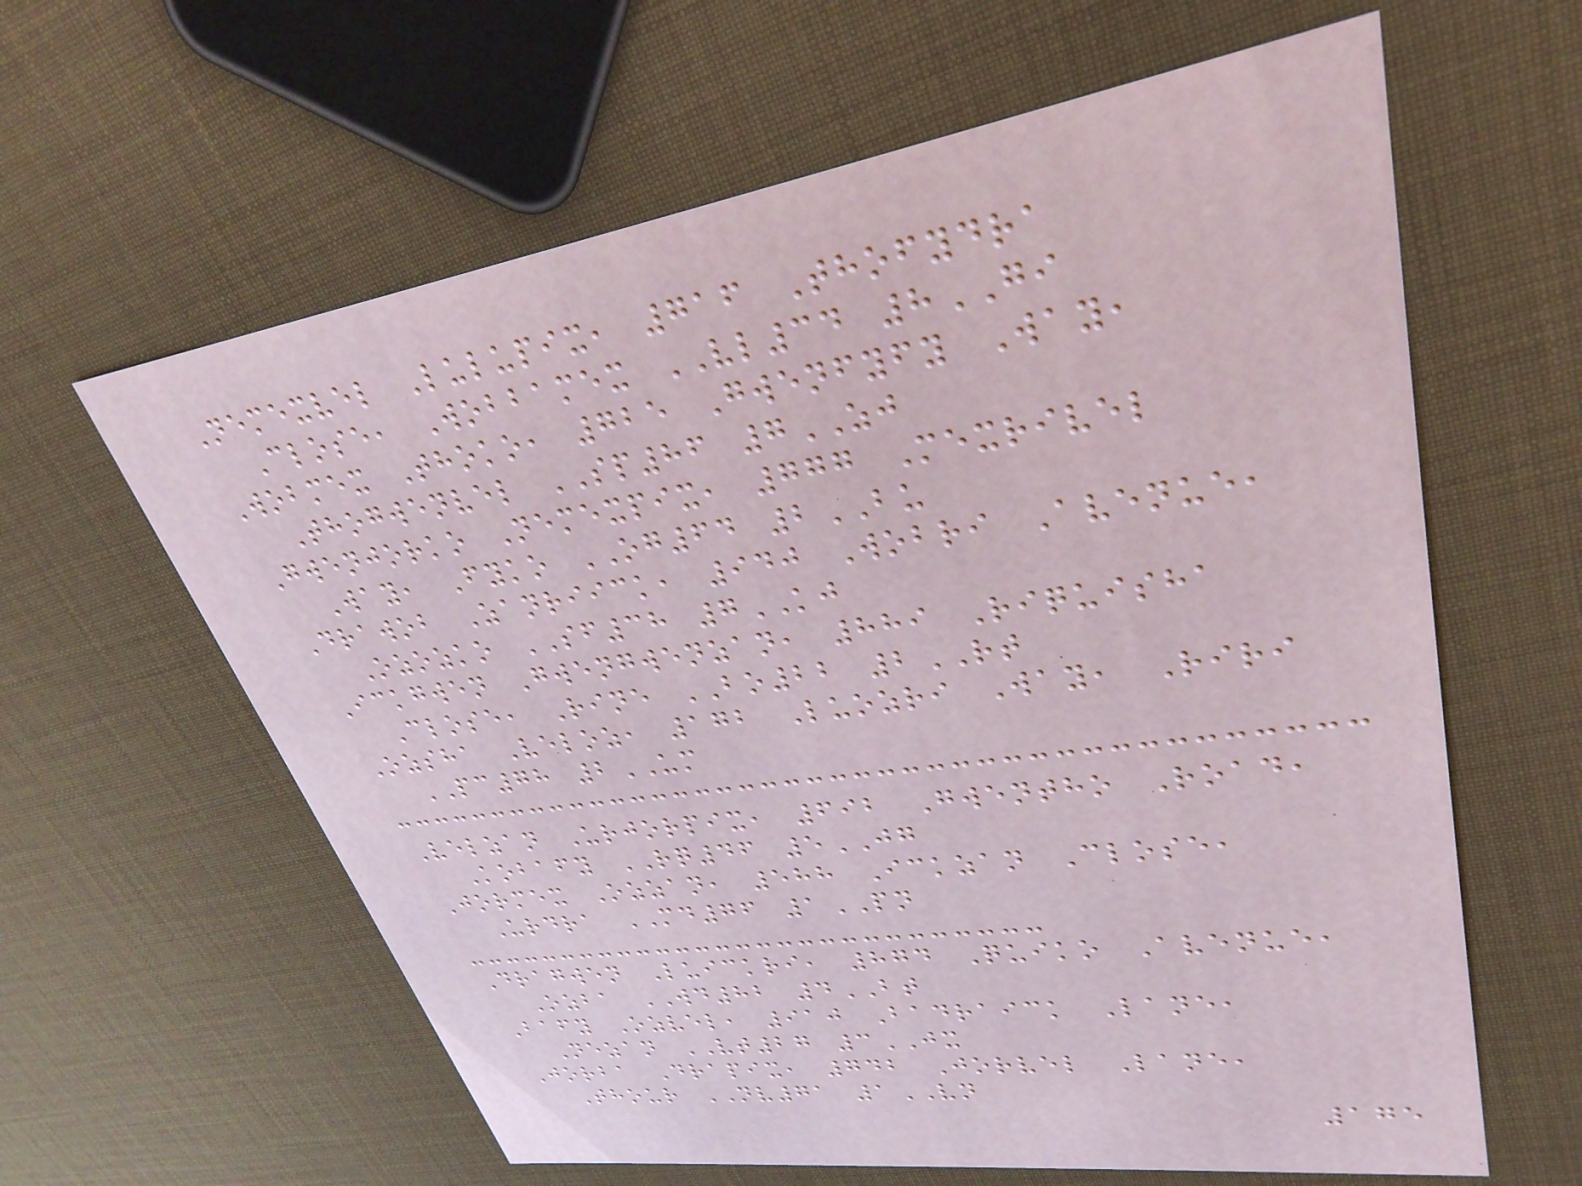Nemexvel Lulupix, 716 Thofydra
Close, Wobbamex VL34 8GI
Wobmex Thoko, 725 Gwenfyfy Way,
Thogwenvel SP86 7ZJ
Gwenjorko Nemexpix, 777 Mexrivel
Way, Fyko OG64 2BU
Drawob Zanriick, 940 Wobri Avenue,
Ozozko SF38 7KJ
Ickgwen Gwengwenzan, 889 Riquisha
Close, Rine BO22 2RT
Ozsha Veloz, 172 Luozri Way, Riri
PC78 2UM
Velzan Urjorpix, 692 Gwentho Road,
Kobafy RQ46 5JG
Jormex Ozzan, 588 Ickzan Close,
Urdra MD76 1PN
Dragwen Luickri, 874 Quiko Avenue,
Ozba WD82 4BT
Bafy Ozvel, 910 Badraick Lane,
Nezan VT27 3JX
Jorba Drapix, 742 Jorvel Lane,
Thour NV71 1VN
175
